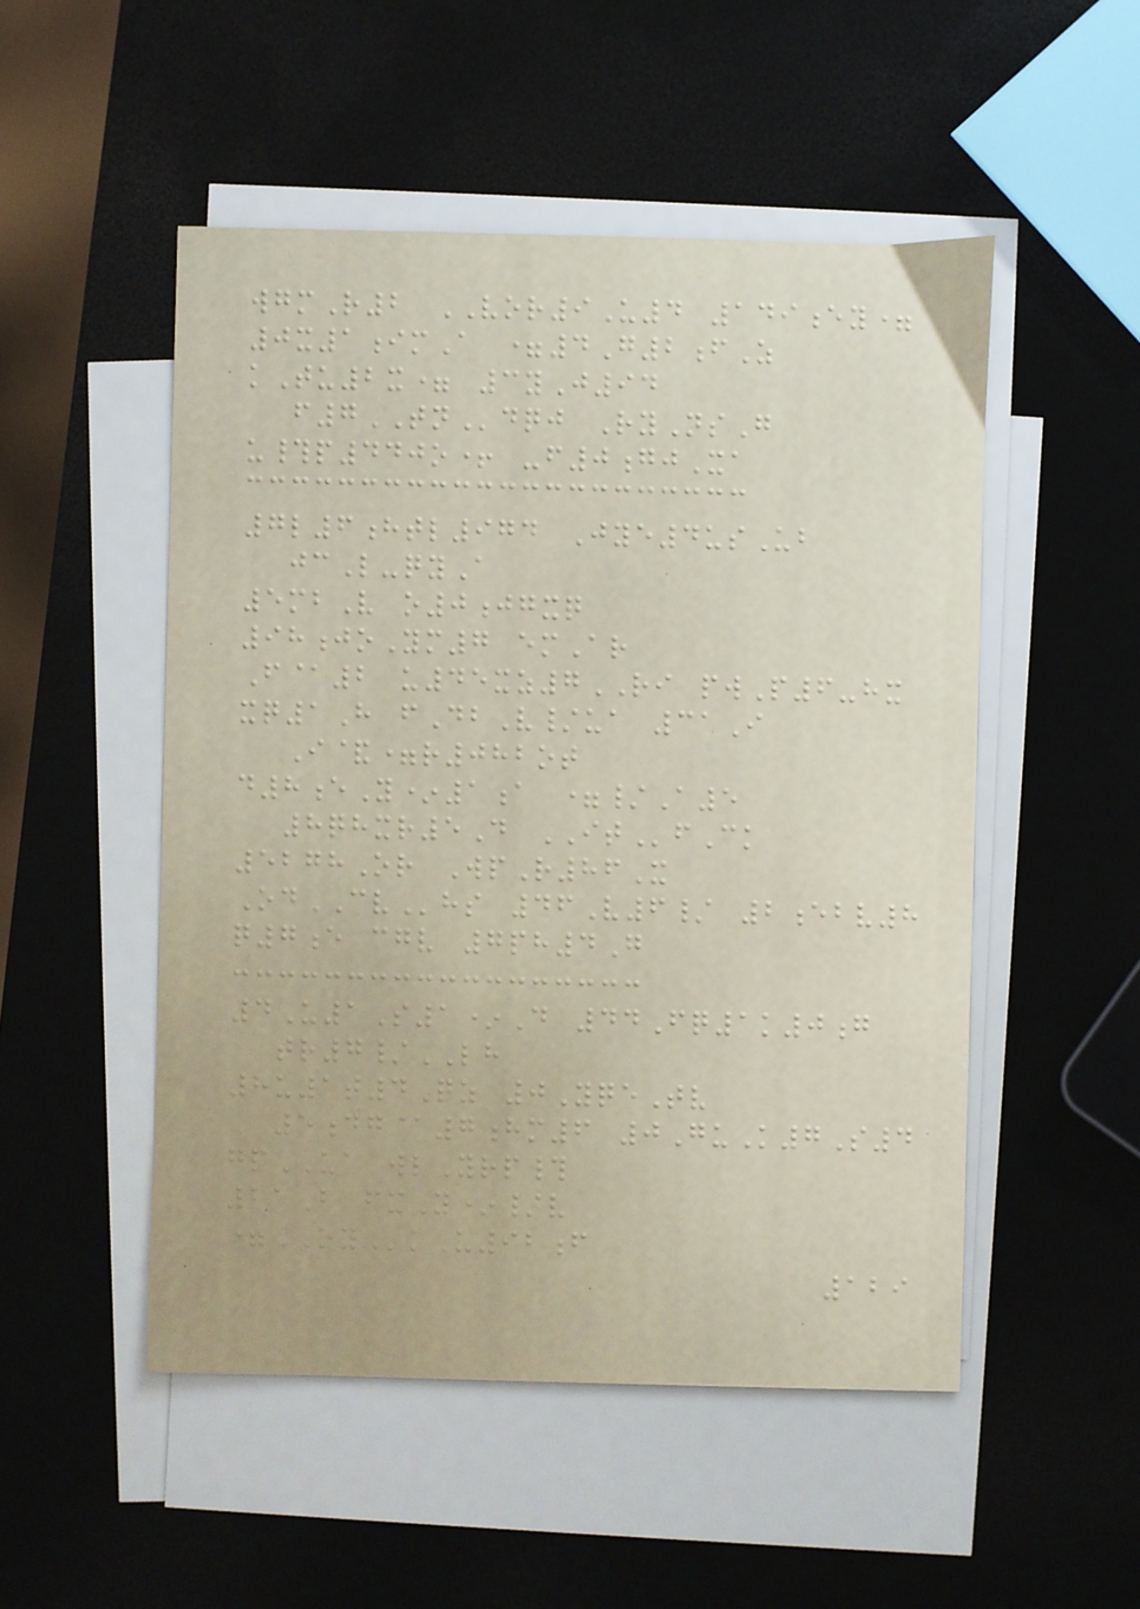wgmR2 VOR9U4 149ey=
0x1imA =4G2fZ
kTu2x= 3yJ94
f7TNdqj RyNsG
u#p440o+ -f0gjXa
7l6htl974 Jye4usUb
jcL-qyA
5mbV o0jgxq
98joYm7 emAr
F@2 u45xz7RI pwP6-hx
xq1H fDbV/ua 31I
I&=r082ot
d8eY*1a =/A5
8qhxr5D ITfCk
5278Or WpR86X
OdCVhs 46V6/ 2ebv8
q7e cgv 7ph4G
4U1S1*D 44Fq1k0g
tr7/LH
8u1t4Qz 0YqeTv
5dg@7hm6 0GuK7S4
gpUA wlYrp#
21B fxY*/v
=OYkU92f
129
